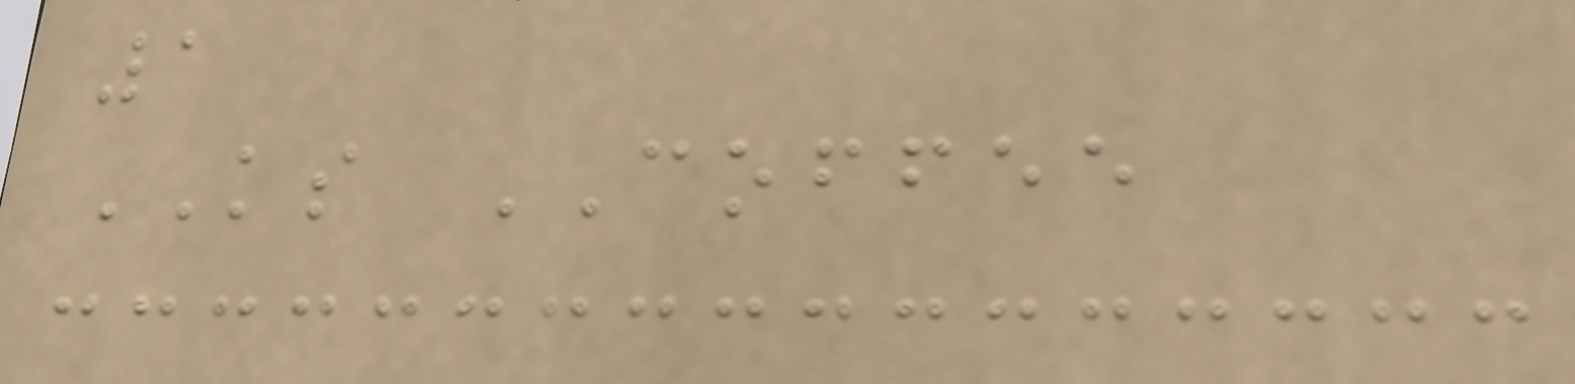1
KS COFFEE
